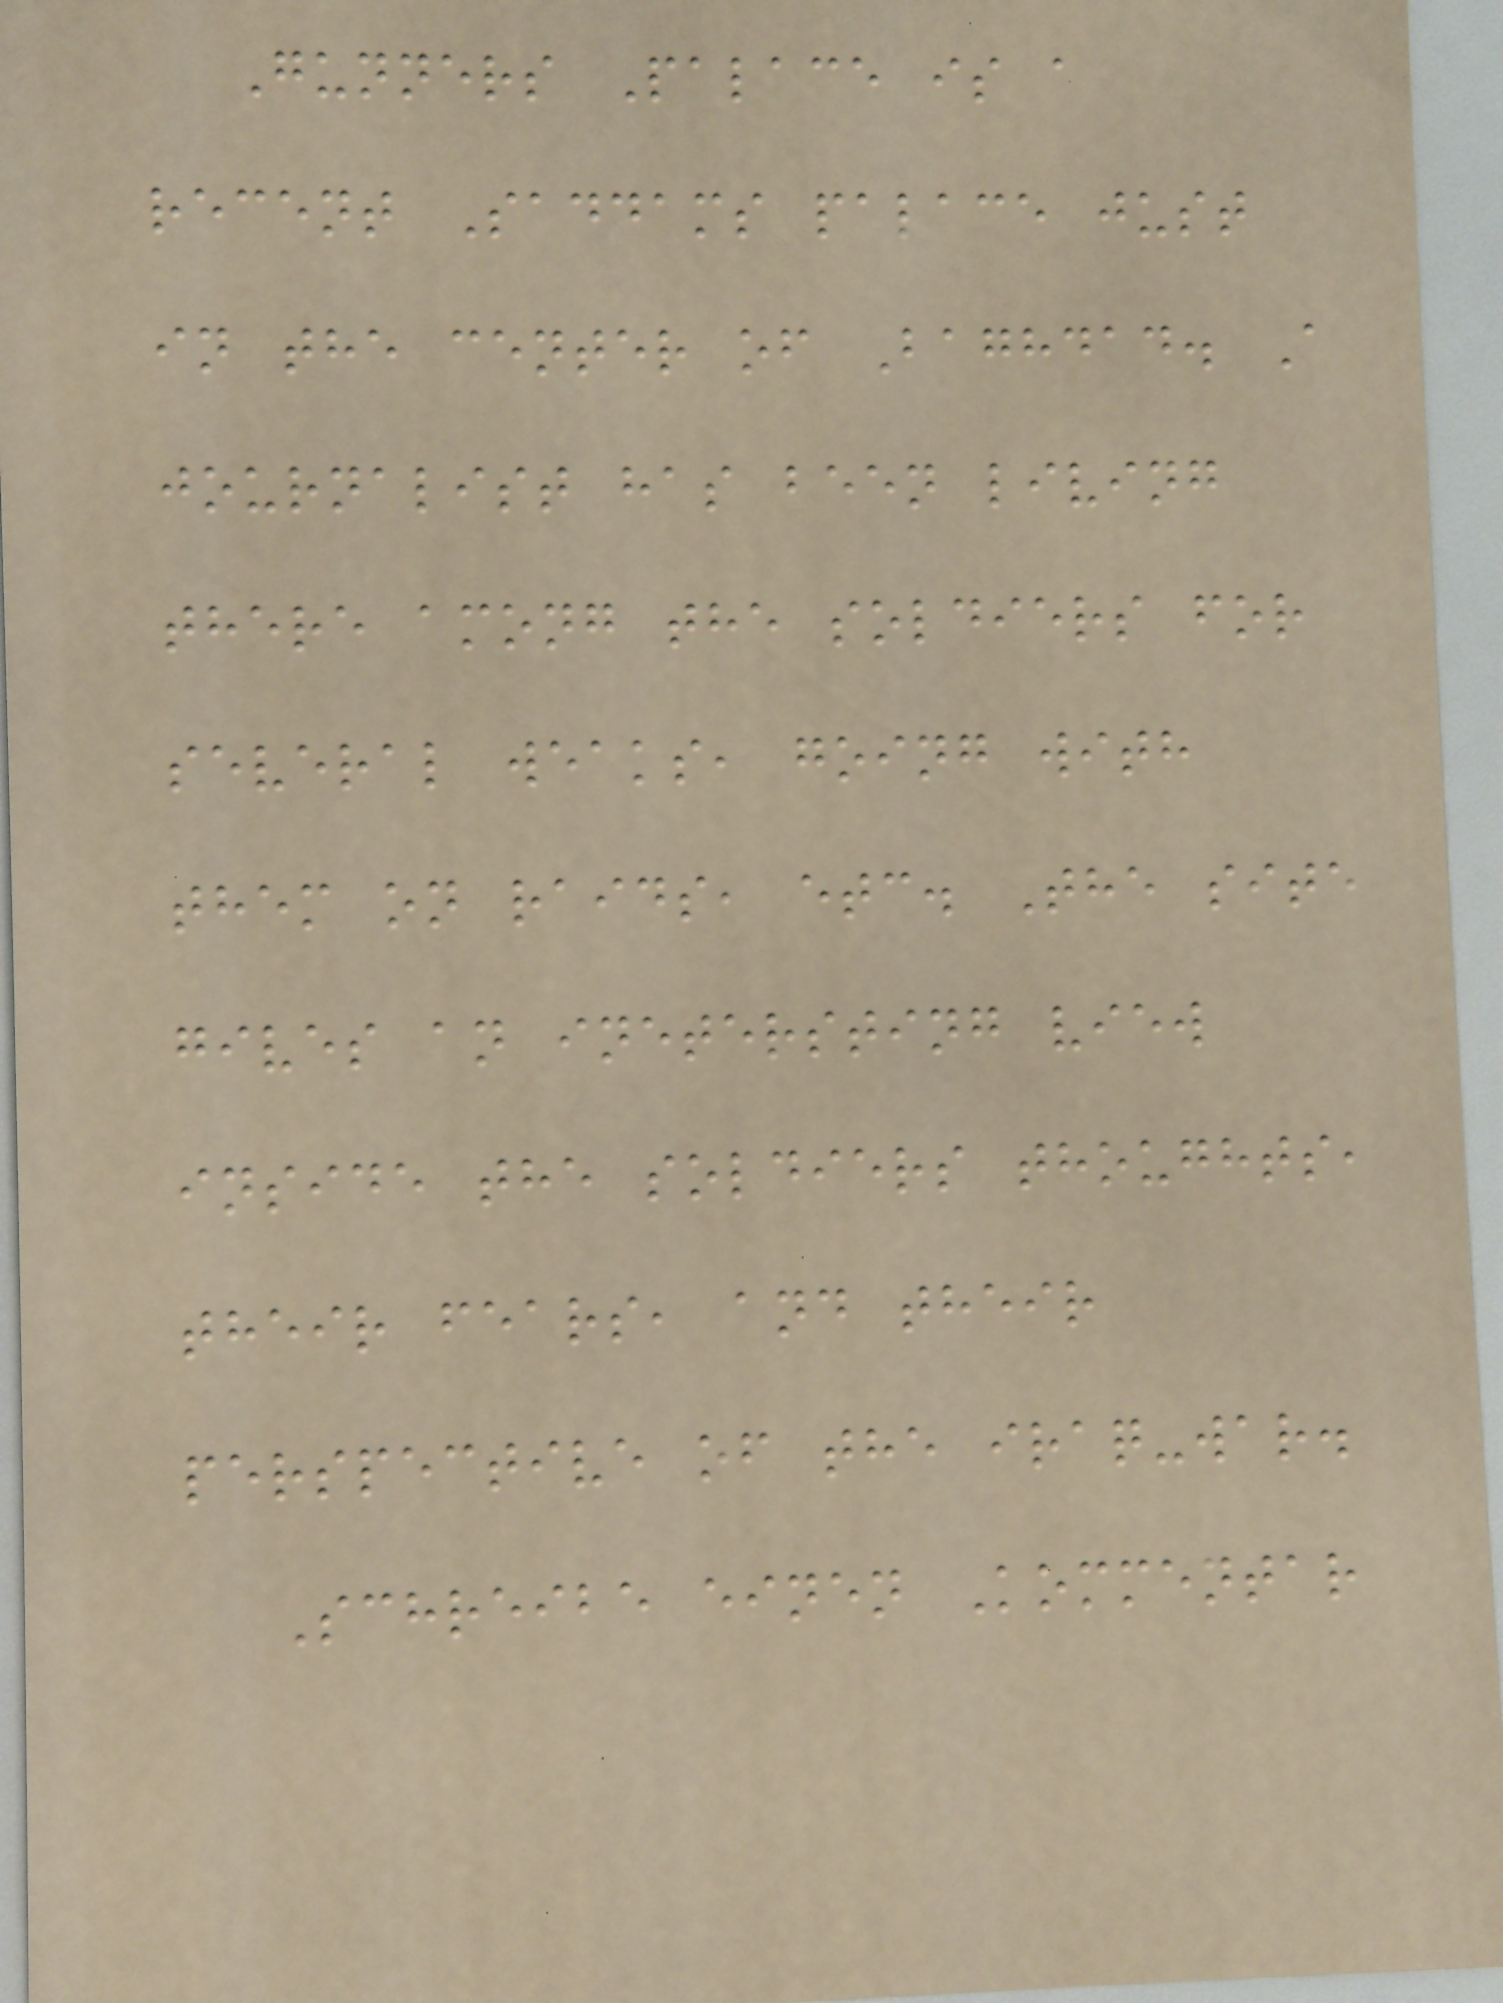Gunners Palace is a
recent Saddams palace just
in the center of Baghdad. A
journalist has been living
there among the soldiers for
several weaks, going with
them on raids, etc. The site
gives an inetersting view
inside the soldiers thoughts,
their fears, and their
perspective of the iraq-war.
Schreibe einen Kommentar
